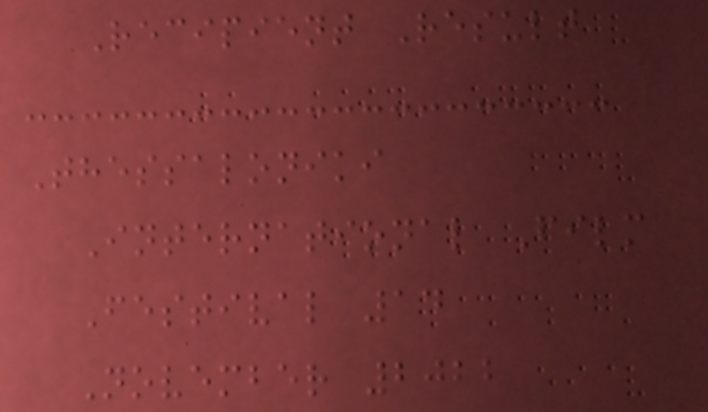Recipient Result
Thessaloniki
International Film
Festival 14
November 2022
